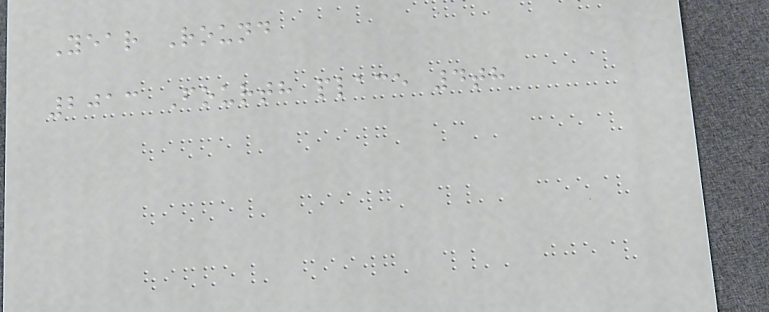Year Round
2013 Fourth place 4th
